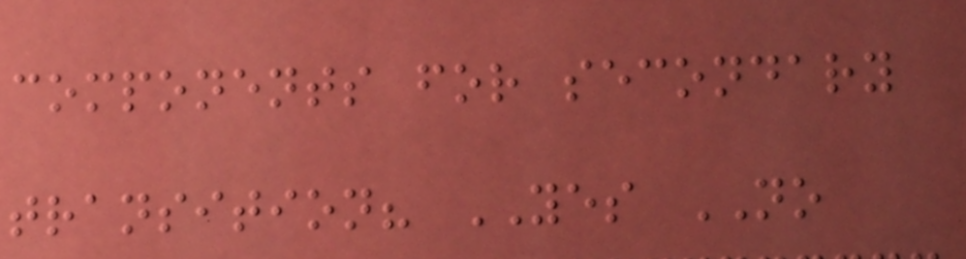components for secondary
transition? YES NO
